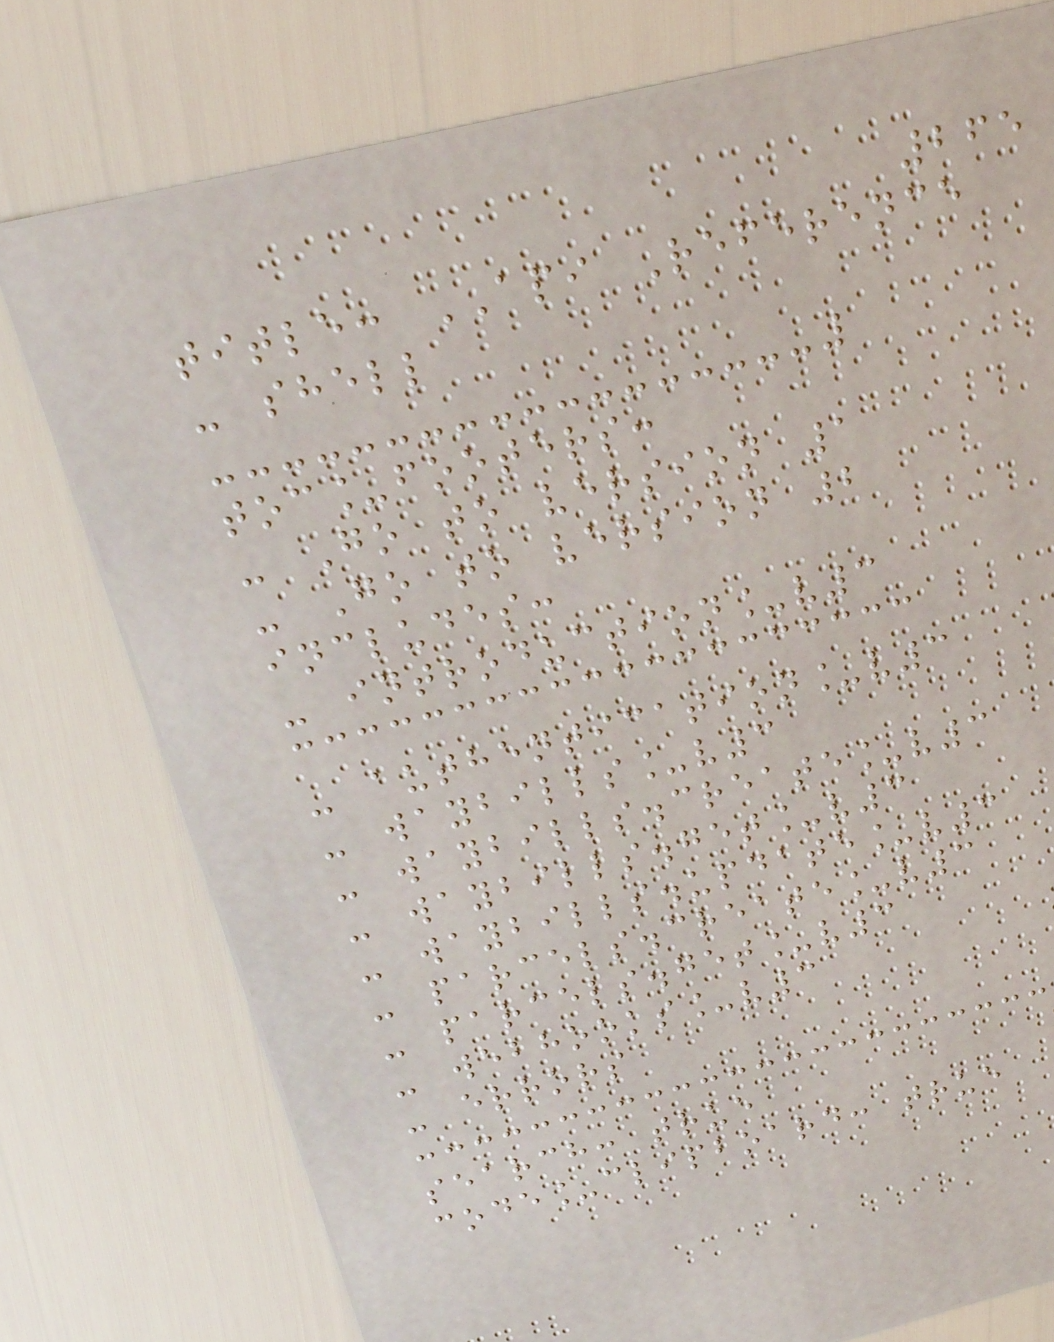265
title: API Reference
- shell
toc_footers:
- Go to version 1
- Go to version 2
includes:
- introduction_v3
- authentication_v3
- waybills_v3
- waybills.create_v3
- waybills.get_v3
- waybills.update_v3
- parcels.create_v3
- parcels.get_v3
- webhooks_v3
- errors
search: true
code_clipboard: true
